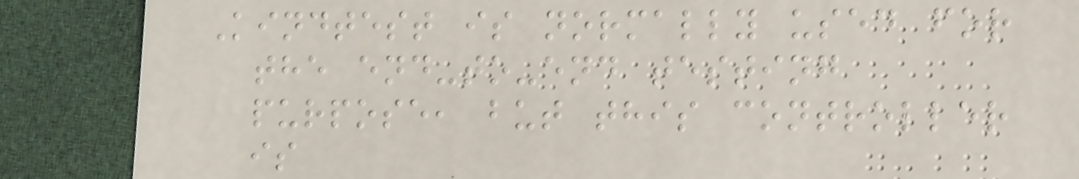Kindtest is normally used for
the end-to-end testing
purpose, but this controller
is
